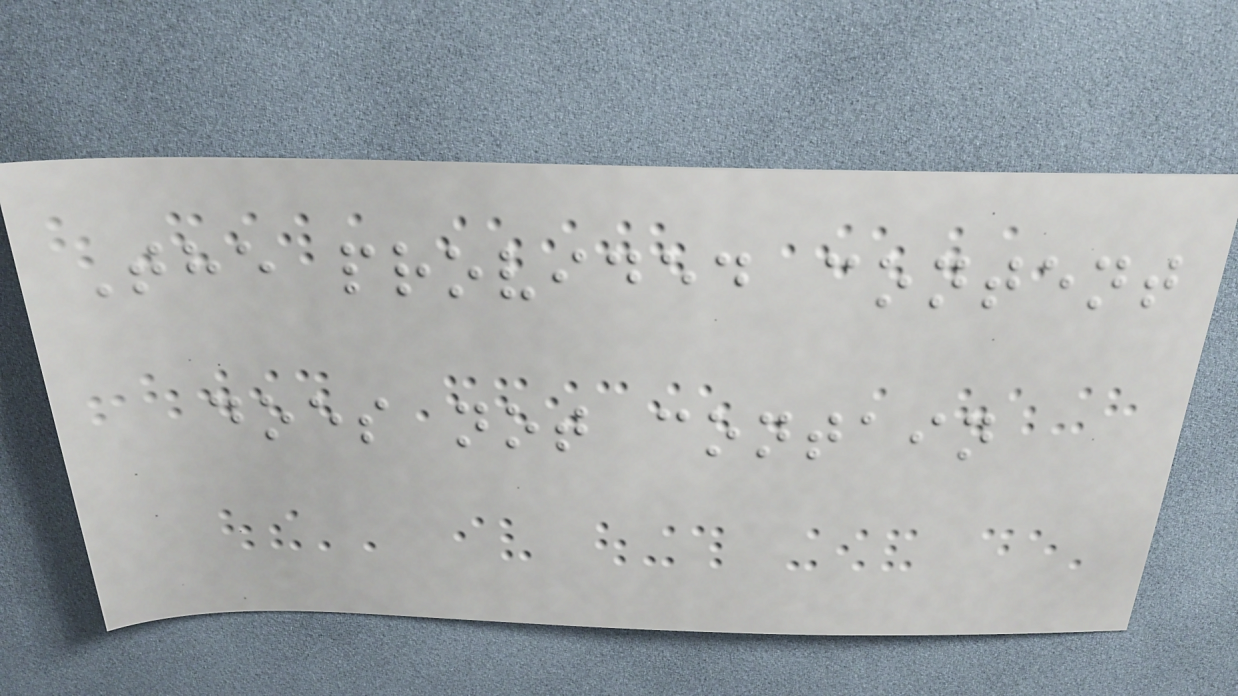The provided content
does not contain
